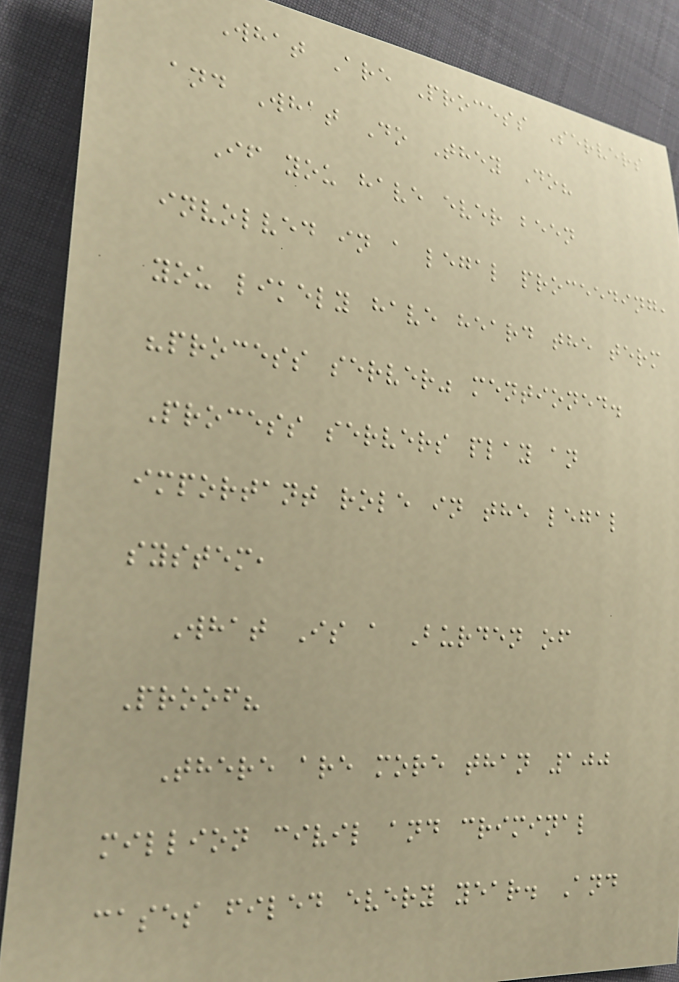What Are Process Servers
and What Do They Do?
If you have ever been
involved in a legal proceeding,
you likely have heard the term
"process server" mentioned.
Process servers play an
important role in the legal
system,
What Is a Burden of
Proof?
There are more than 100
million civil and criminal
cases filed every year. And
